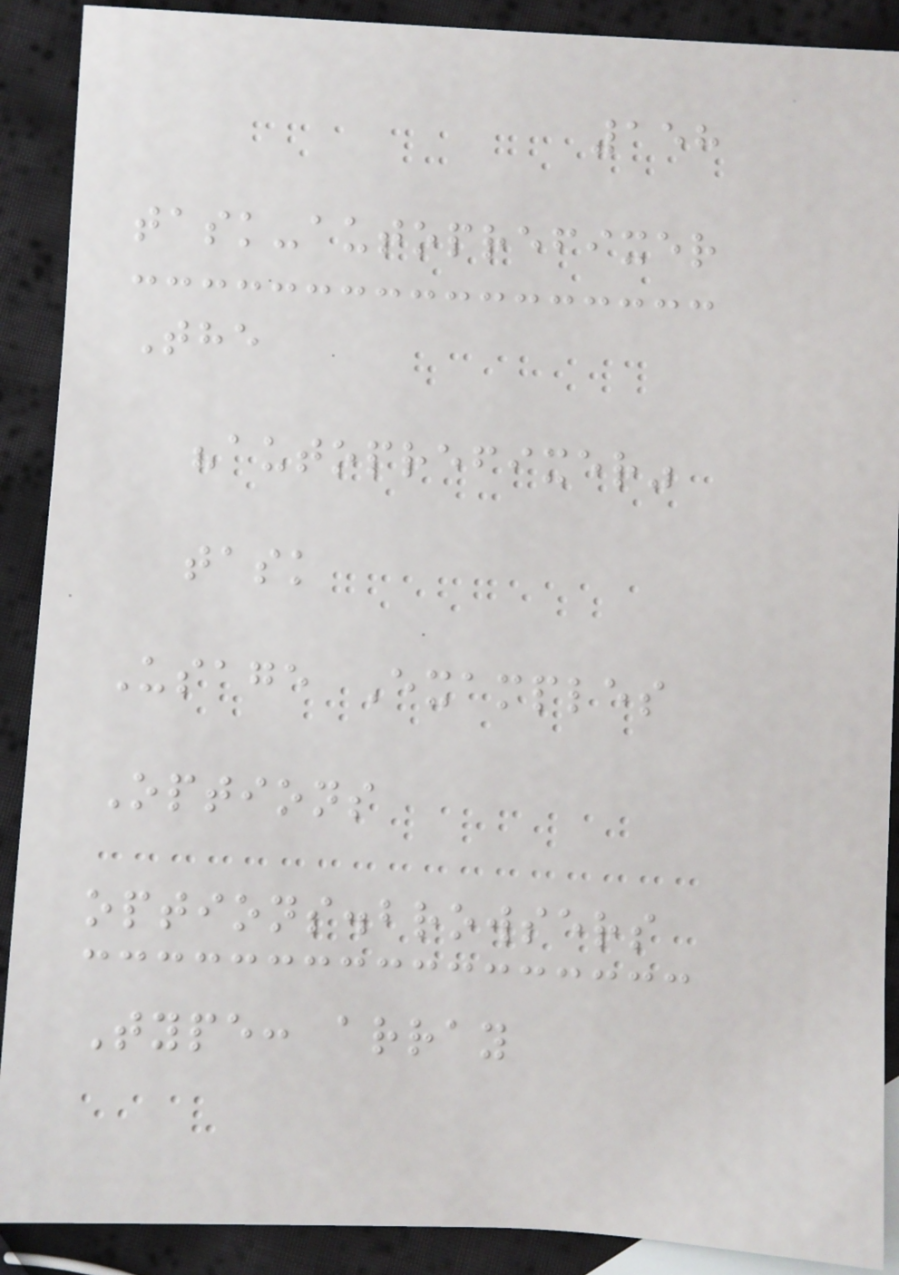158
task-autoprefixer
The
"autoprefixer"
task
Usage Examples
Options
options.browsers
Type: array
